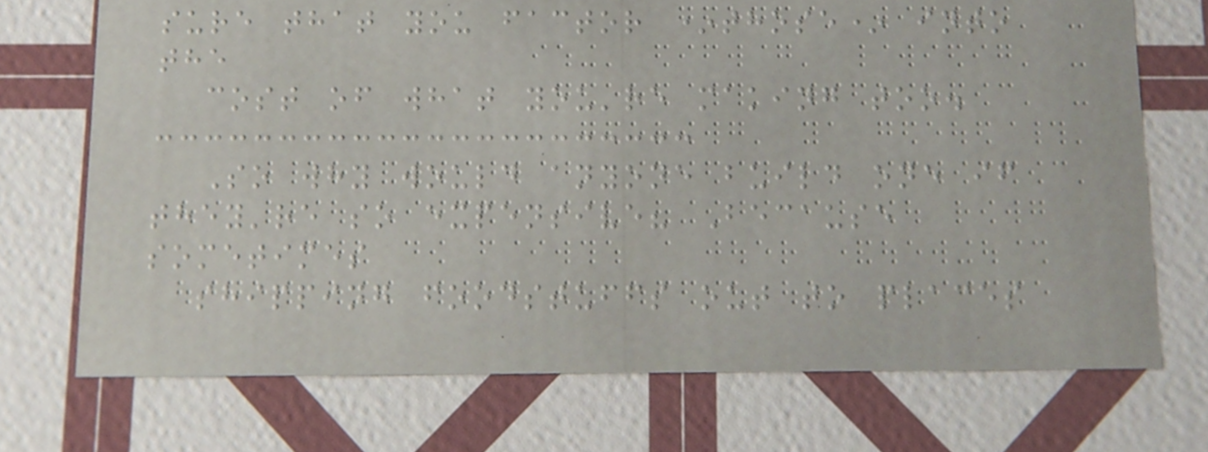sure that you factor *those* into
the
cost of what you're making too.
So why would anyone build one if
they're so expensive? Because
sometimes
shipping foodstuffs out to places
